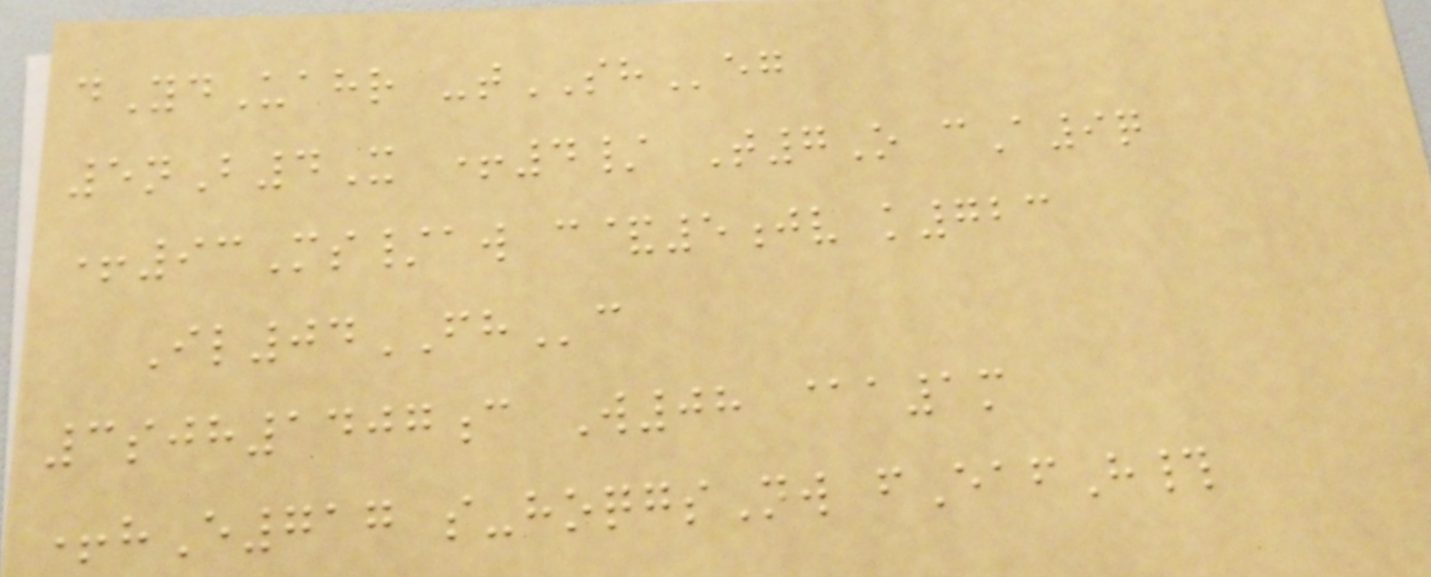dYdUahr -tSHeg
5nB4X +4/ T7O cA9q
+93Ms/aw c&5jv k723
Il04FHc
3sjh1407c W08 @a1m
+hE717 s-hoqgsNw fEafH#
